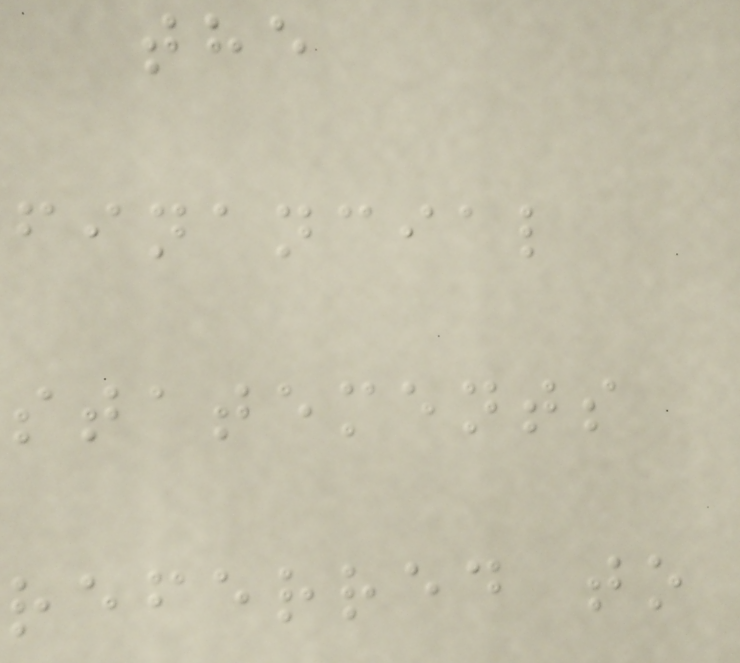the
financial
statements
referred to
